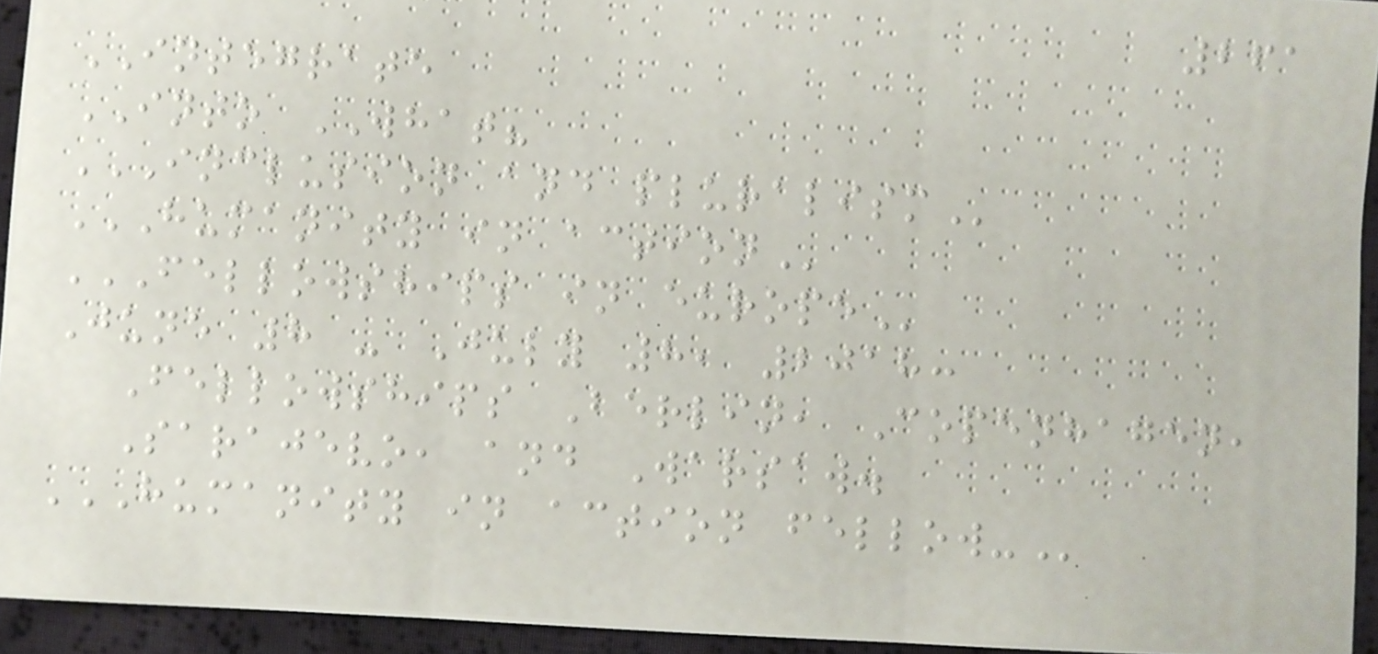261
INTEGRATE
INTO WHAT?
INCLUSION AND PLURALISM
HUMANITY IN ACTION
FELLOWSHIPS IN EUROPE
June 8 - July 8, 2018:
Fellowships Berlin, Copenhagen,
Sarajevo, and Warsaw.
HUMANITY IN ACTION FELLOW-
